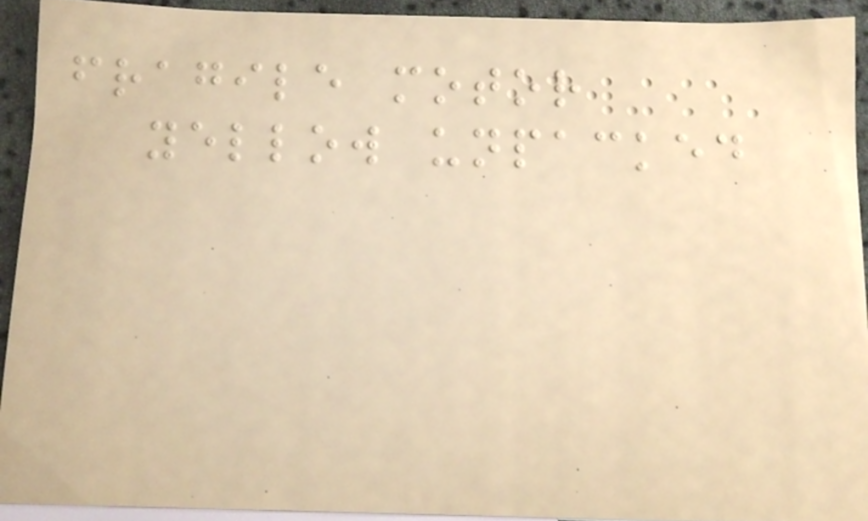fragile motor
yellow unpacked
